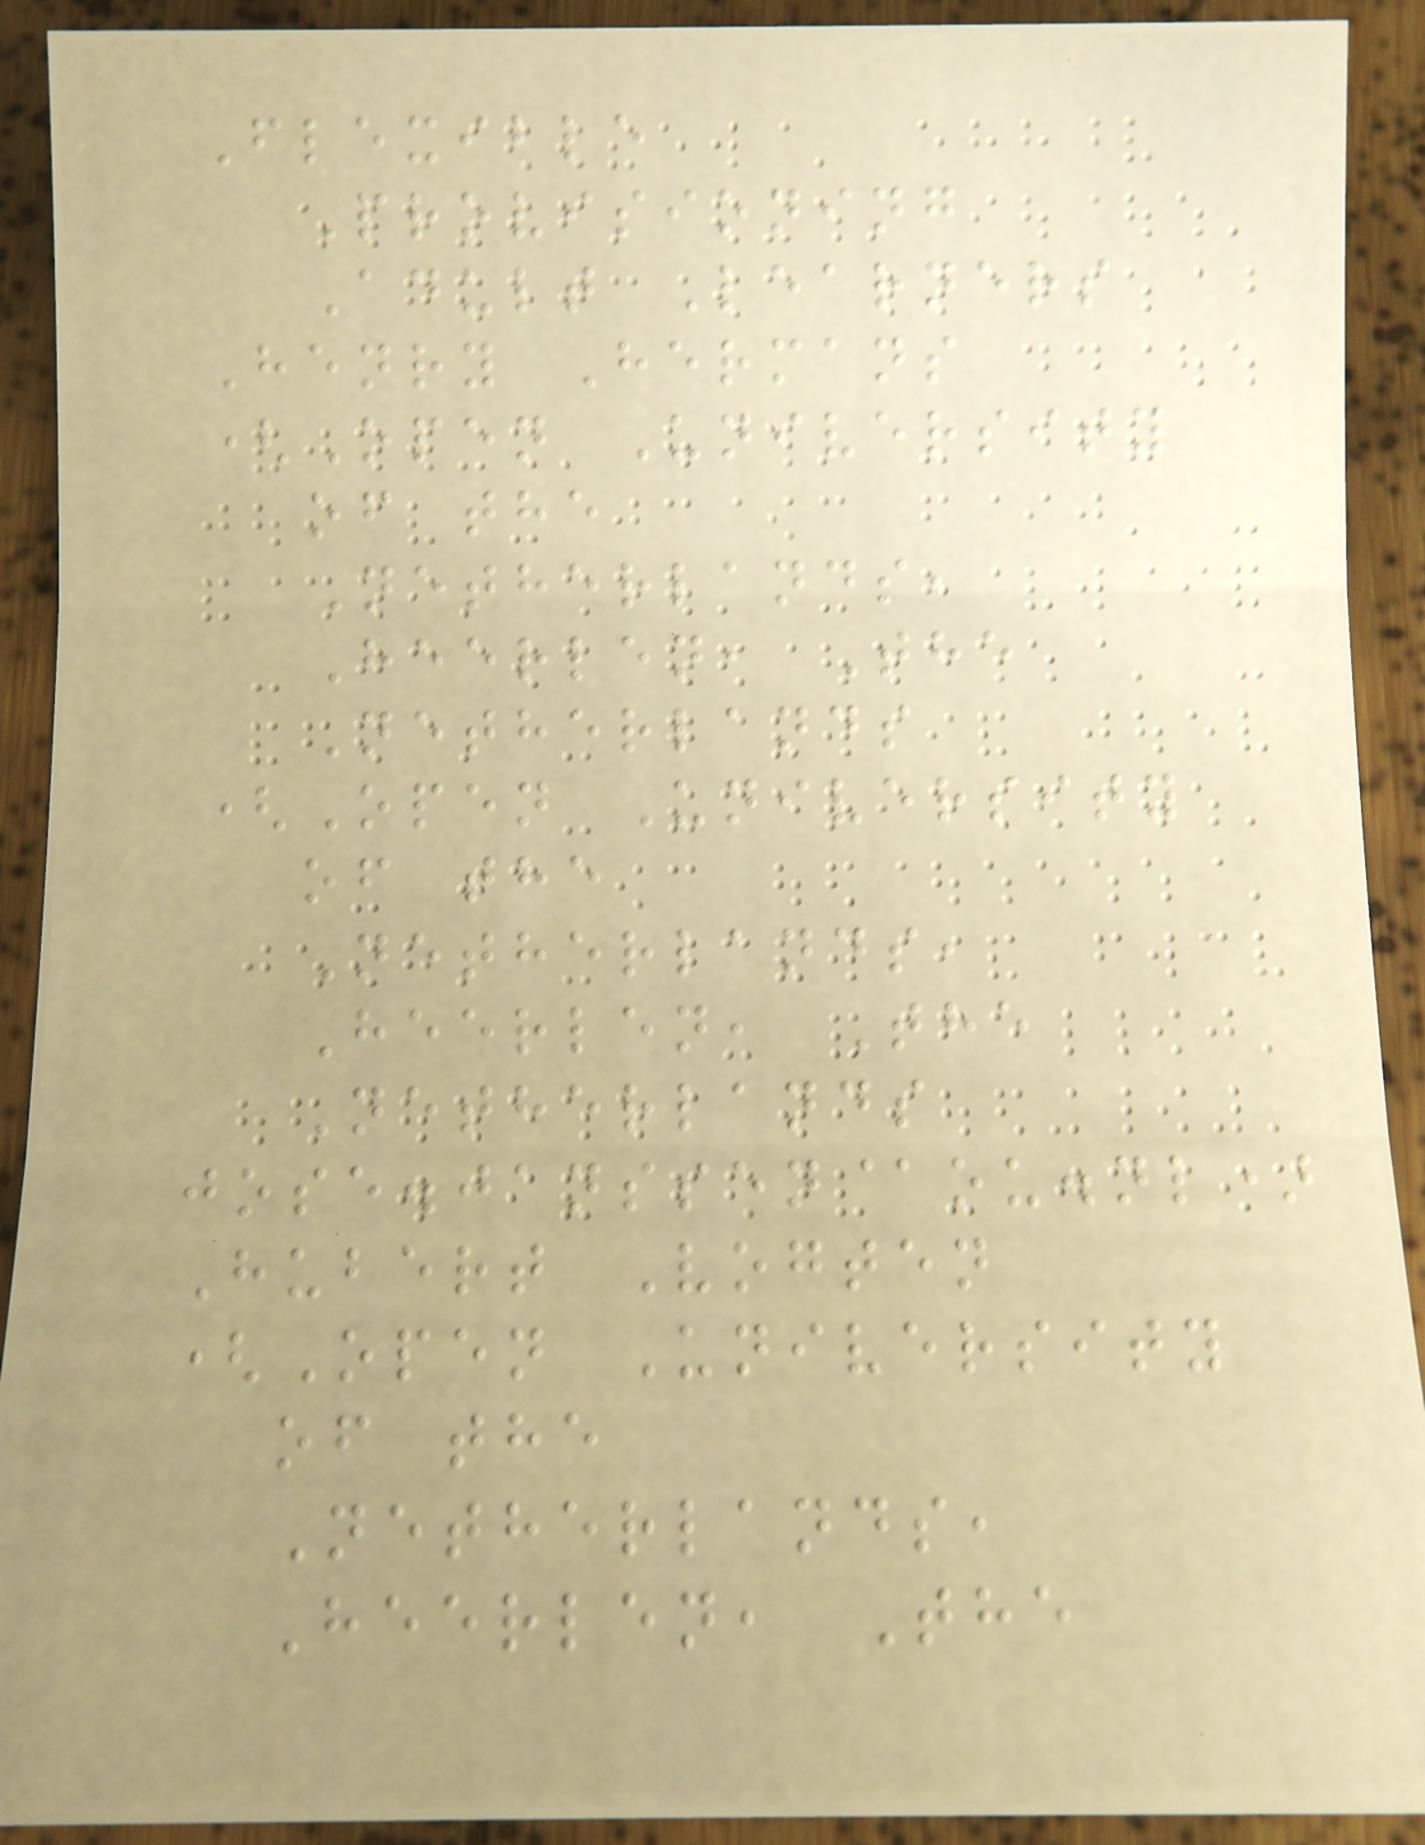Flexible
Provisioning
Adult Learners
Henry Hermans
(Open University
of the
Netherlands,
Heerlen, The
Netherlands
(Open University
of the
Netherlands,
Heerlen, The
Netherlands
jose.janssen@ou.nl)
Hubert Vogten
(Open University
of the
Netherlands,
Heerlen, The
